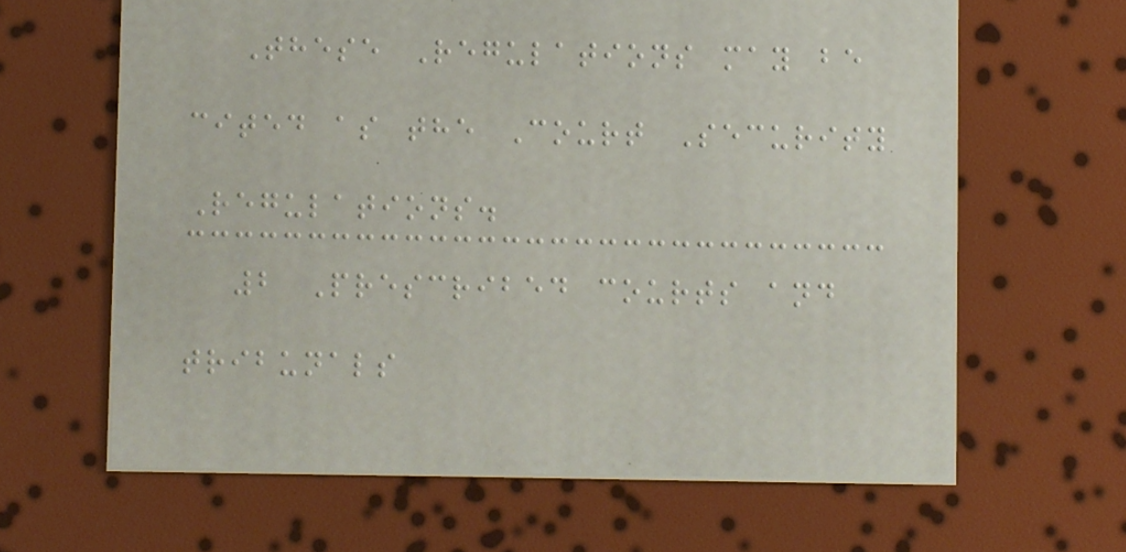These Regulations may be
cited as the Court Security
Regulations.
2 Prescribed courts and
tribunals
